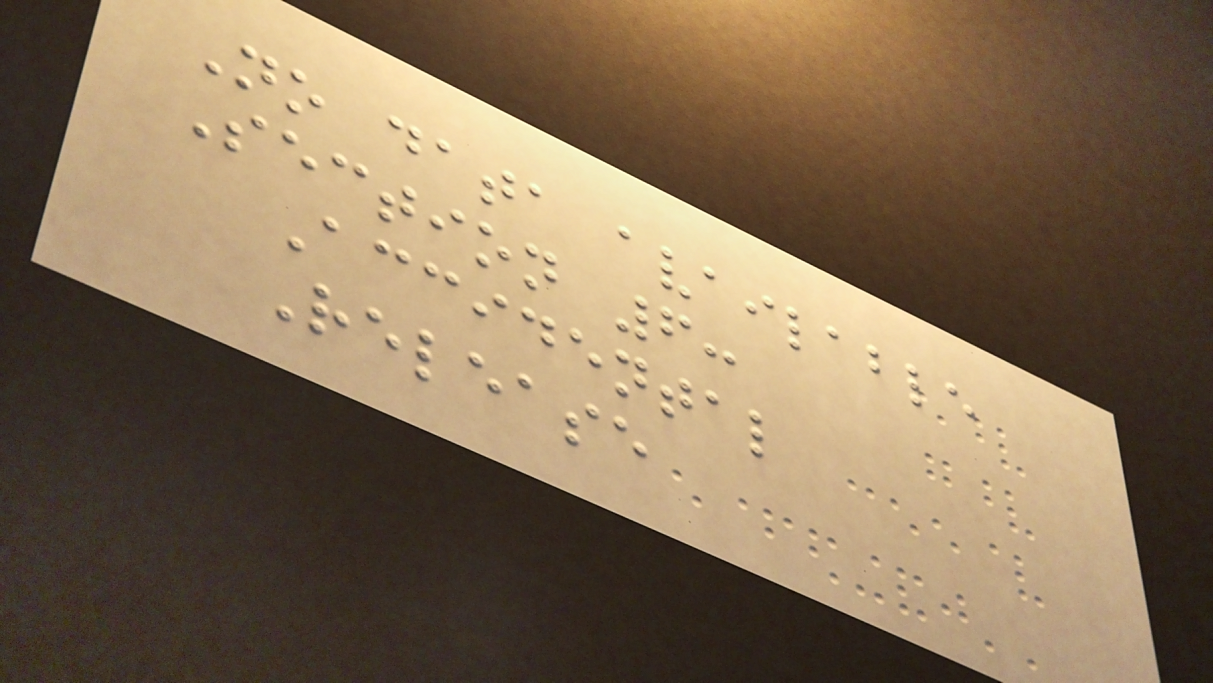No data available
Section 6:
Accidental
Release
